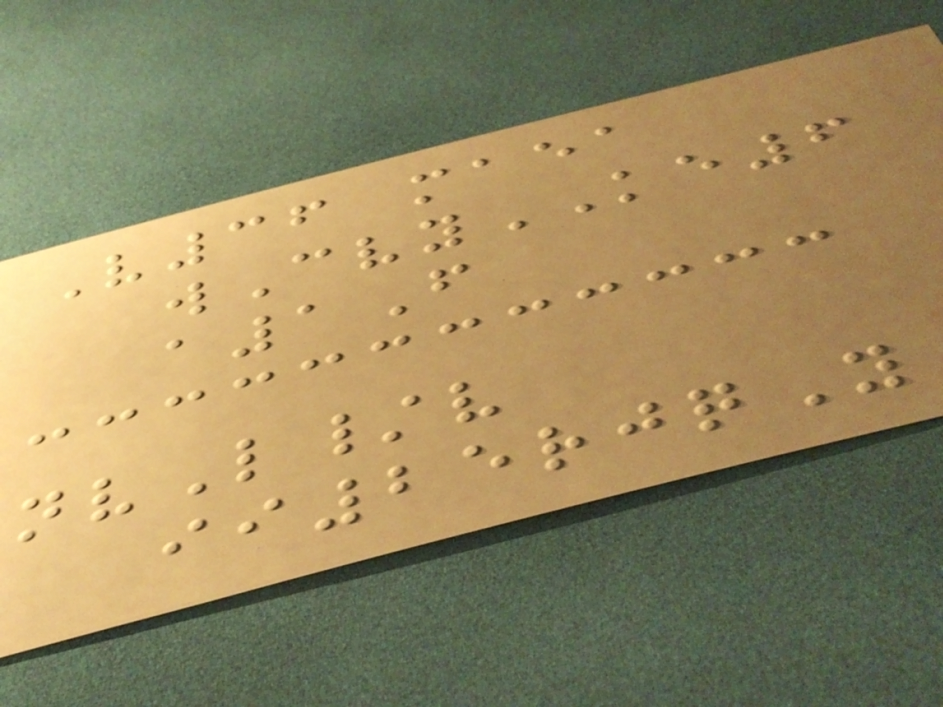V36 maea
wCvyKE6
a1F
nvL/v
ii25rjqY
